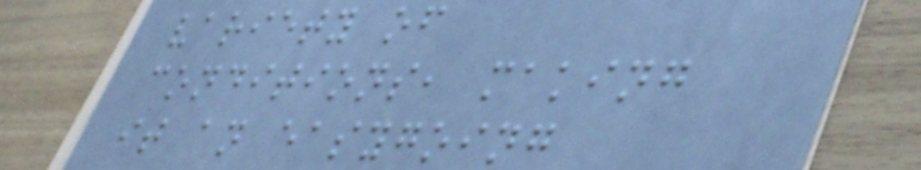variety of
conditions, making
it an easygoing
